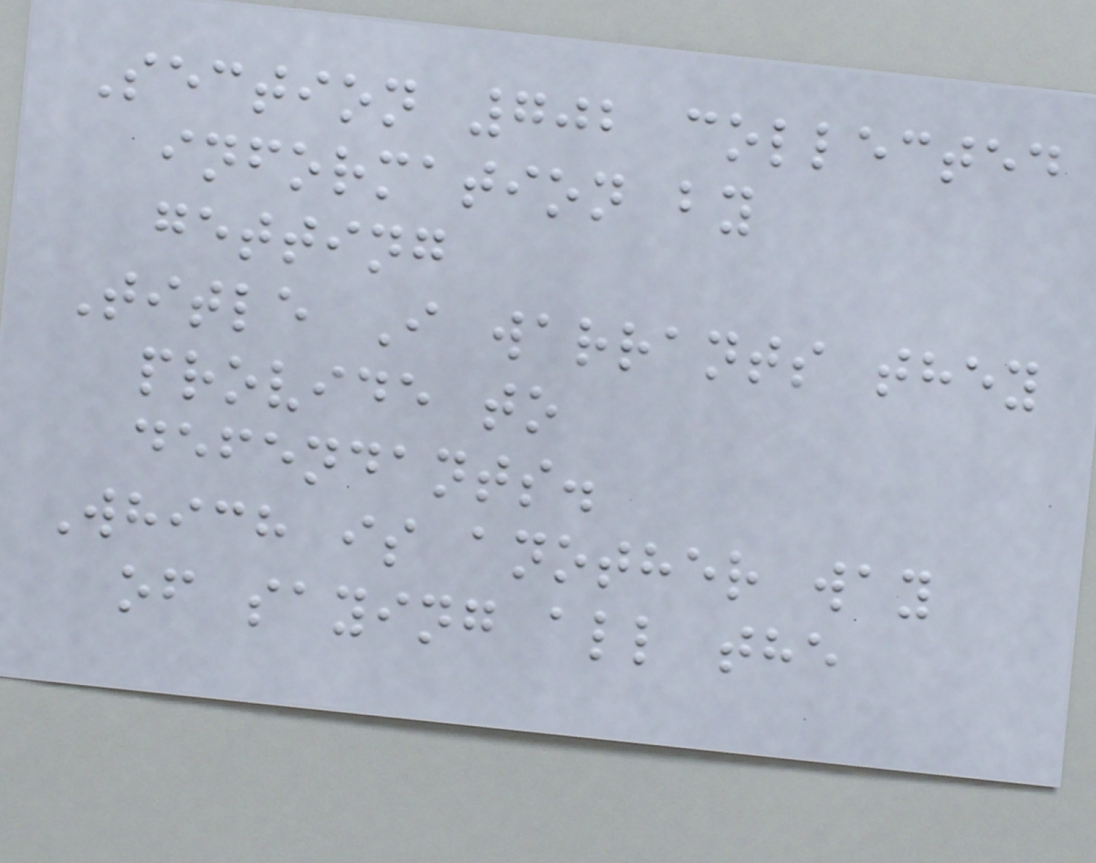Section 702 collected
information by
getting
Title I warrants they
provide to
defendants.
Which is another way
of saying all the
